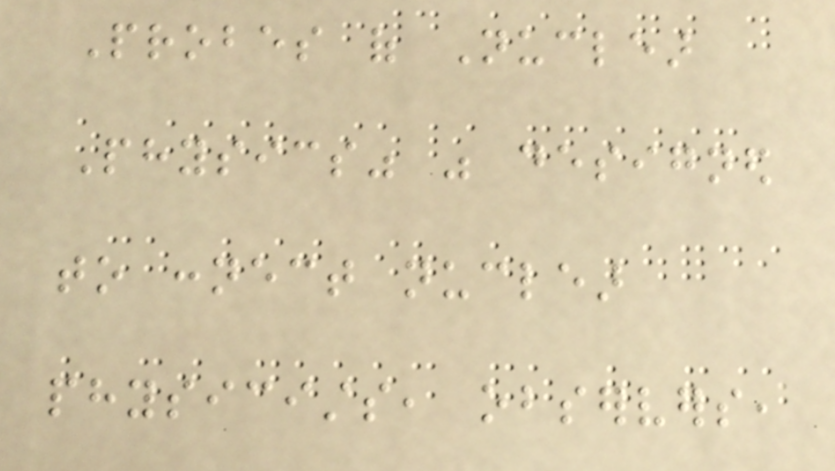Probes of Nuclear
Physics" was designed
to connect nuclear
physicists, observers,
